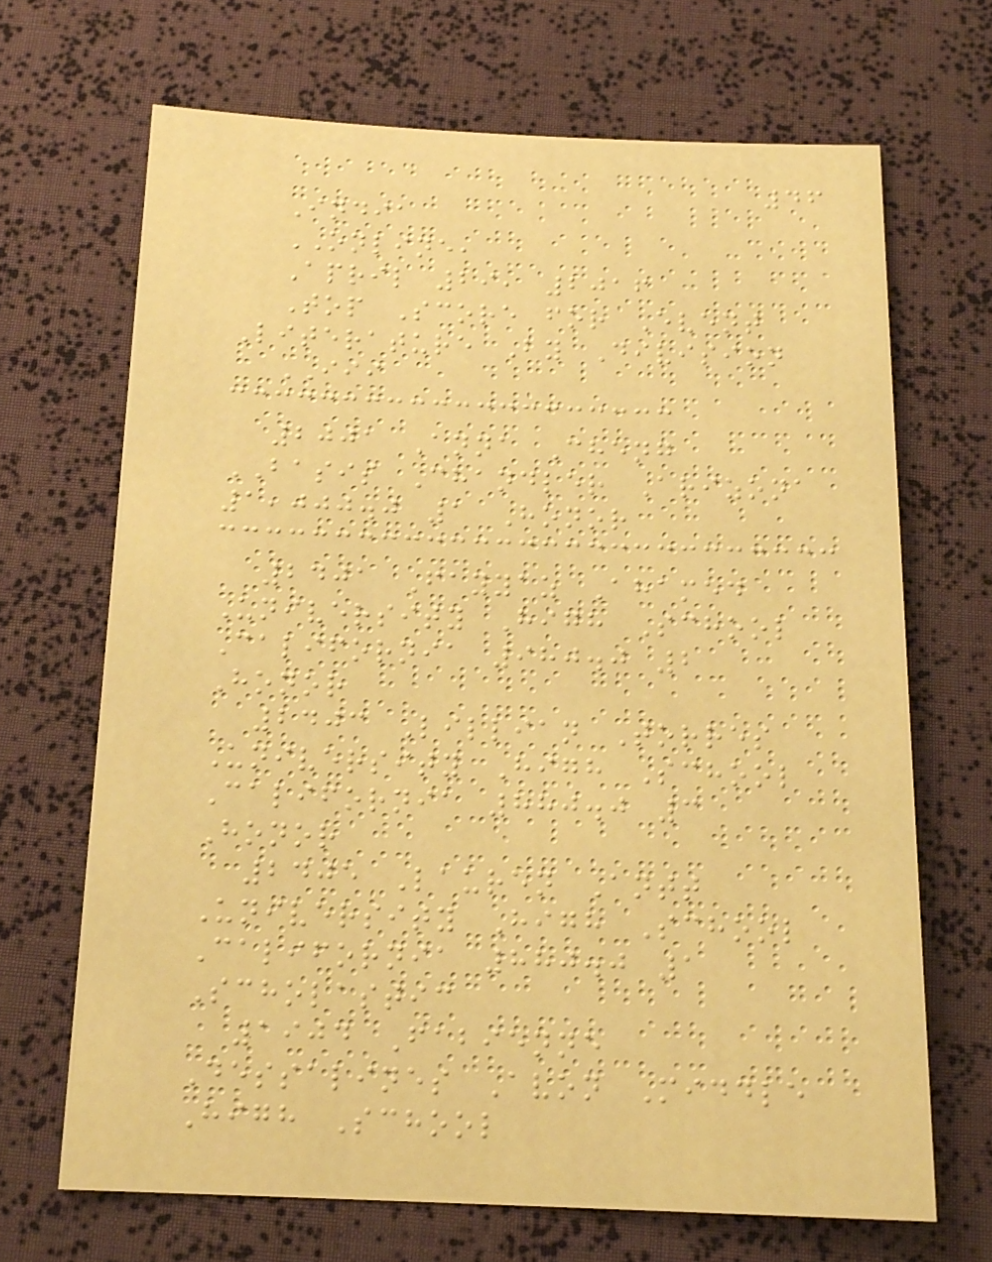46
India
ONLINE,
April 29, 2016
Top Score for Event
Literature By Division
III
2001 Anna Cheng
BASIS Chandler Arizona
1,000.0 1 Honor
2401 Fayyaz Ahamed
University High School
California 980.0 2
Honor
2403 Lillian Torres
University High School
California 880.0 3
Honor
2405 Lauren Antt
University High School
California 880.0 1
Scholastic
1904 Fabienne
Dessalines Avon Middle
High School
